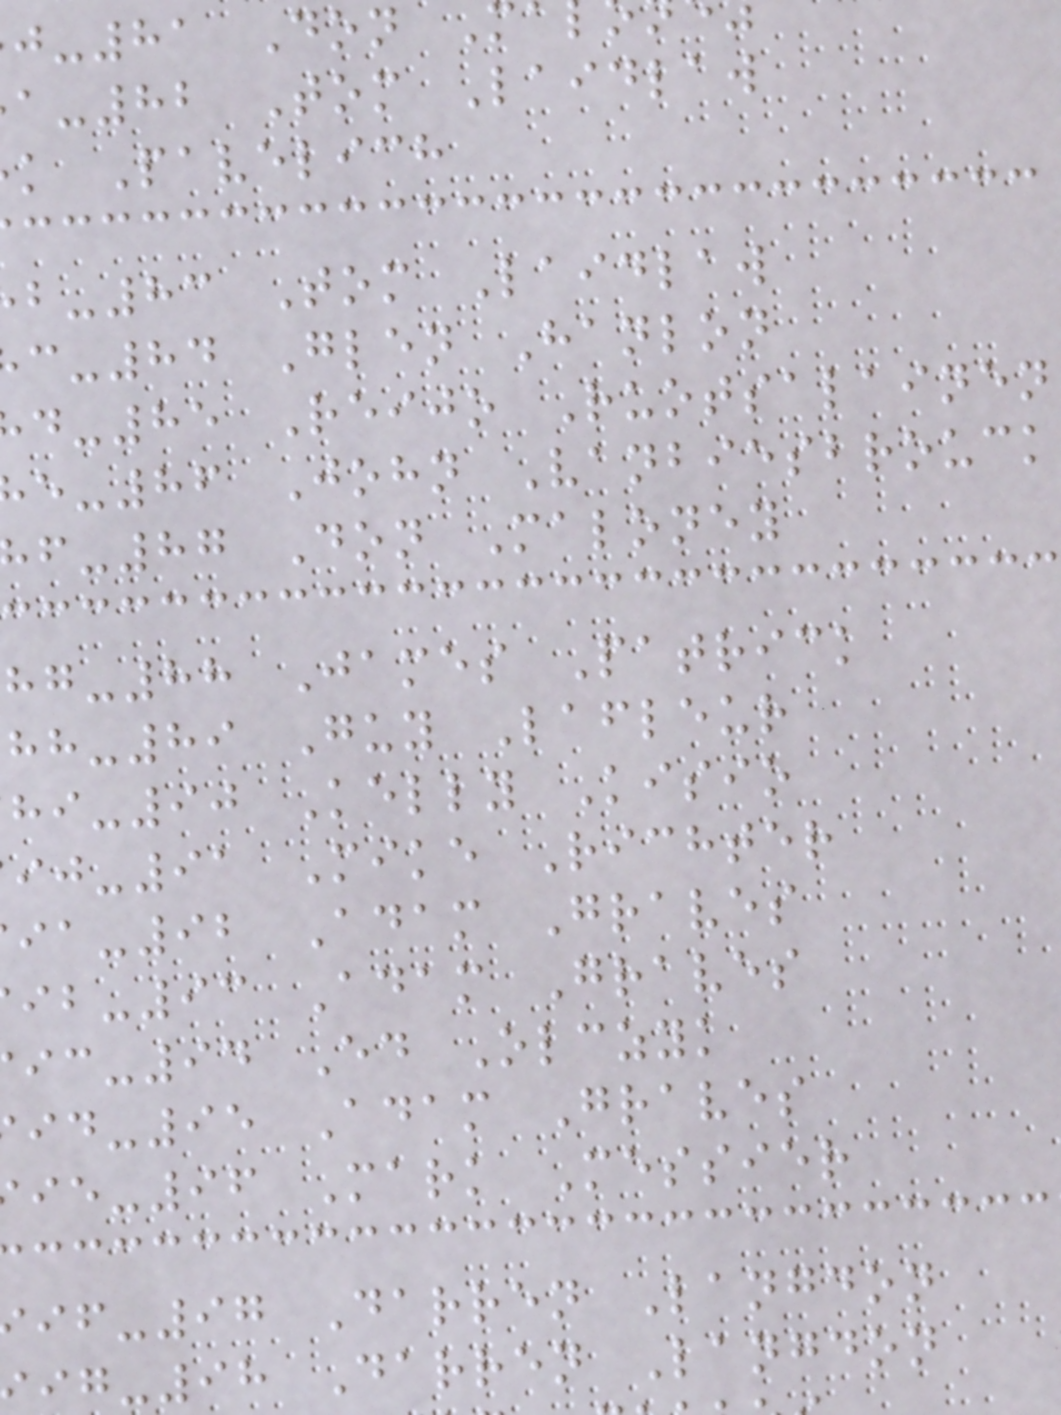-81 Don M
-82 Tom Laidlaw
k Pavelich
-83 Tom Laidlaw
-84 Glen Hanlon
-85 Reijo Ruotsalainen
-86 John Vanbiesbrouck
-87 Don Maloney
-88 James Patrick
-89 Guy Lafleur
-90 Kelly Kisio
-91 Mike Richter
-92 Adam Graves
-93 Adam Graves
-94 Ed Olczyk
-95 Adam Graves
-96 Mark Messier
-97 Darren Langdon
-98 Darren Langdon
